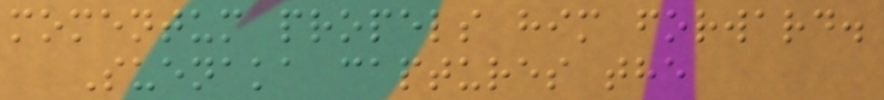momentum propels him forward.
Suenaka captures the
